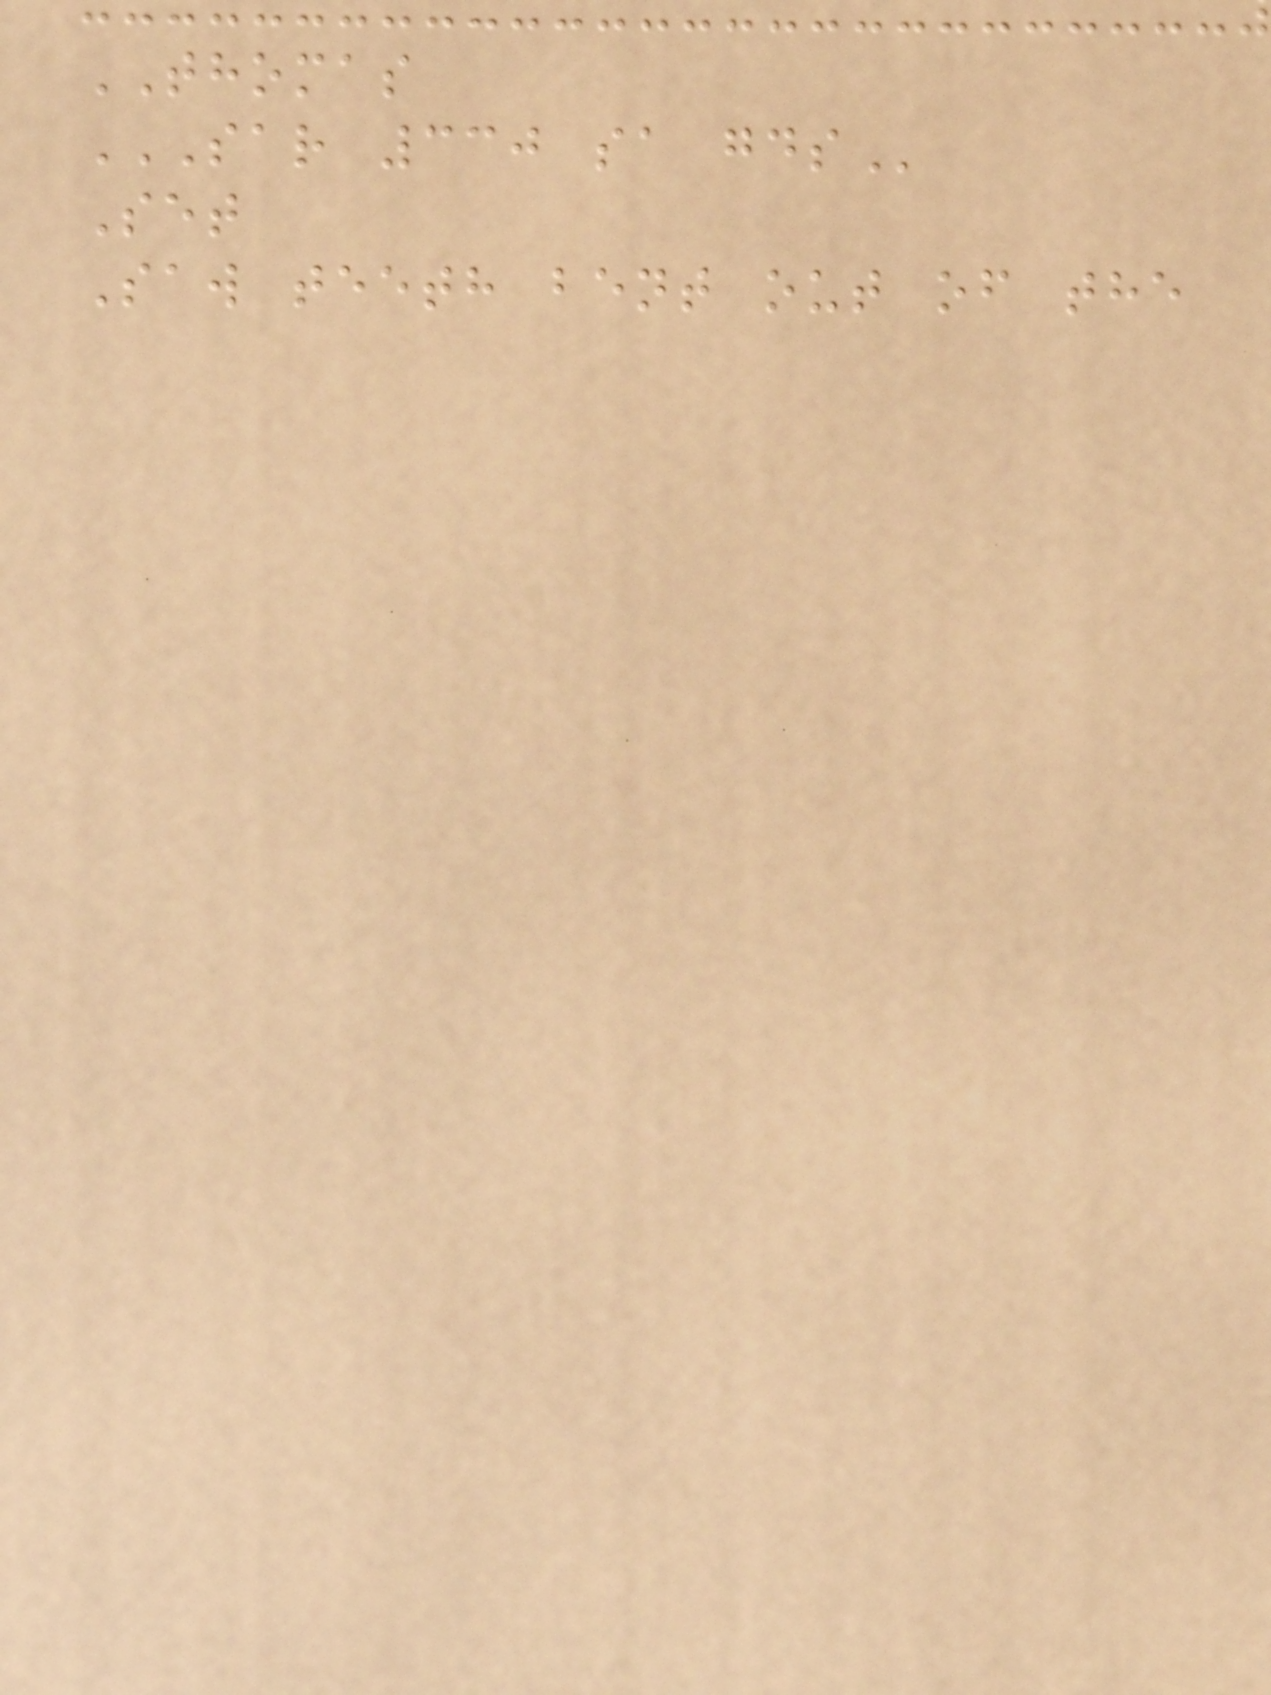THOMAS
SAR 330 SA GDS
Set
Saw teeth bent out of the
